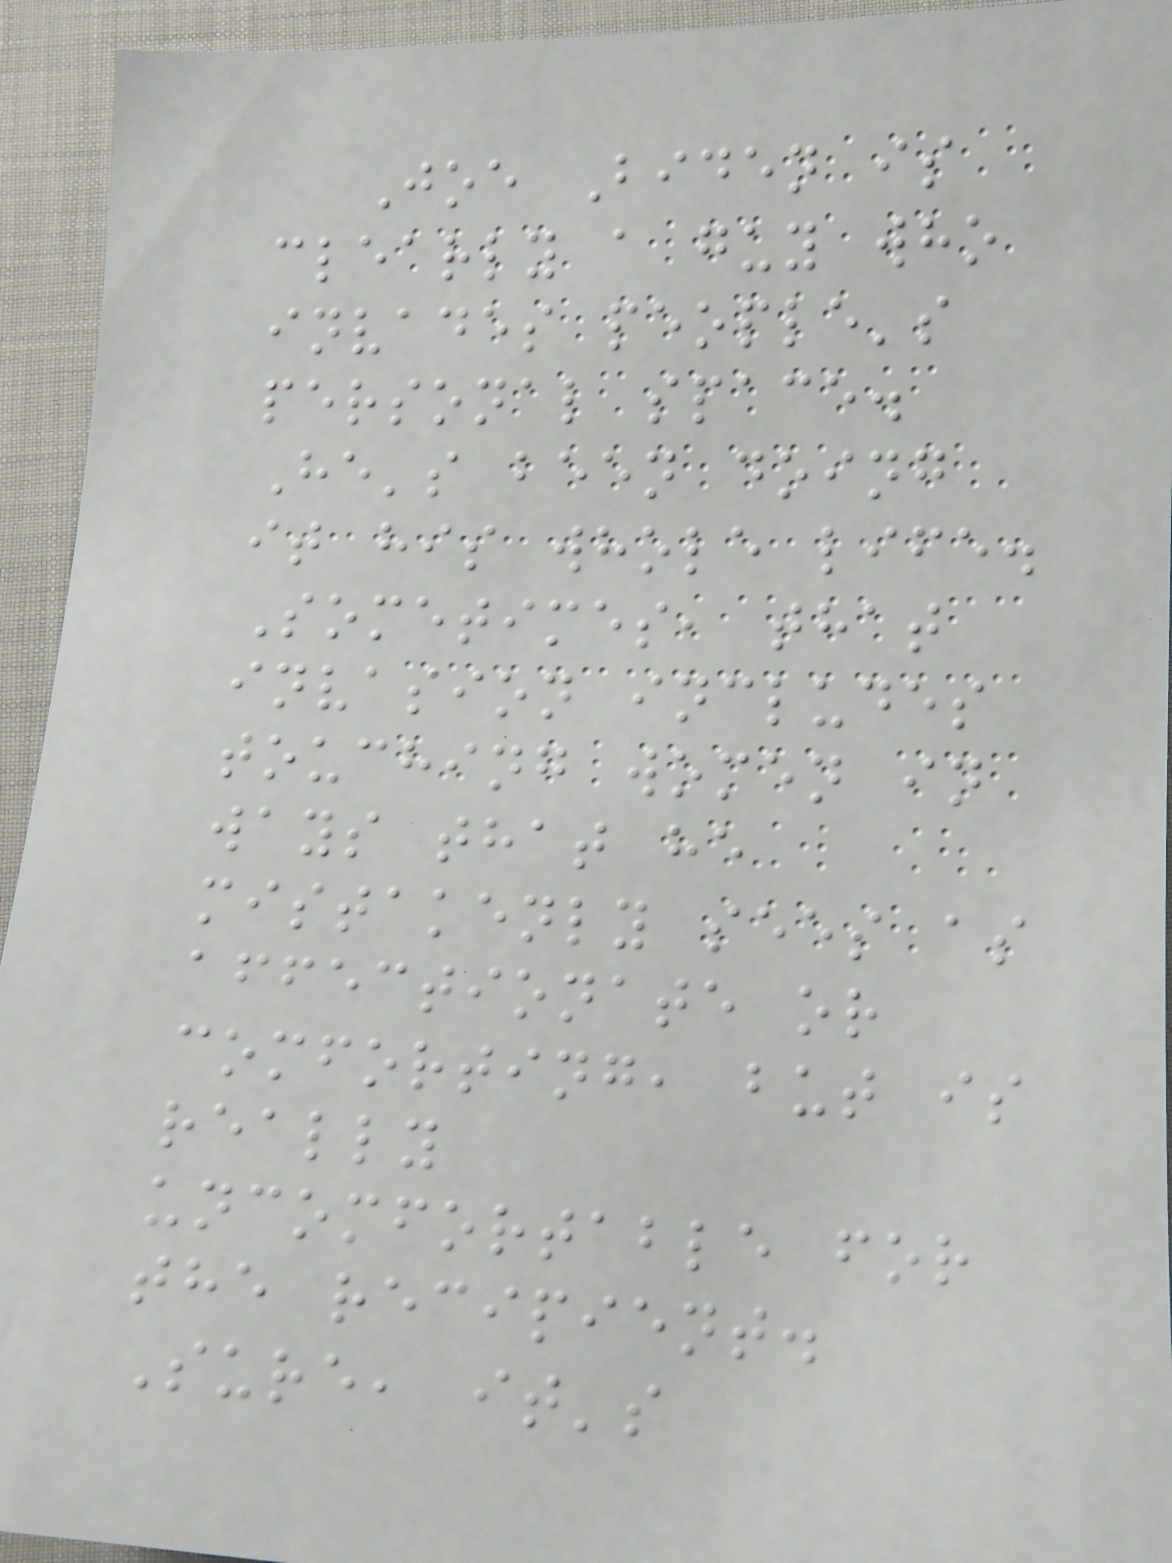Joe Biden is
clearly a guy who
invades people's
personal space.
He's been doing
it his whole life.
Sometimes, that
invasion includes
touching women in
ways that he
mistakenly sees as
affectionate or
comforting, but is
really
uncomfortable for
the recipient.
Sure, it's
